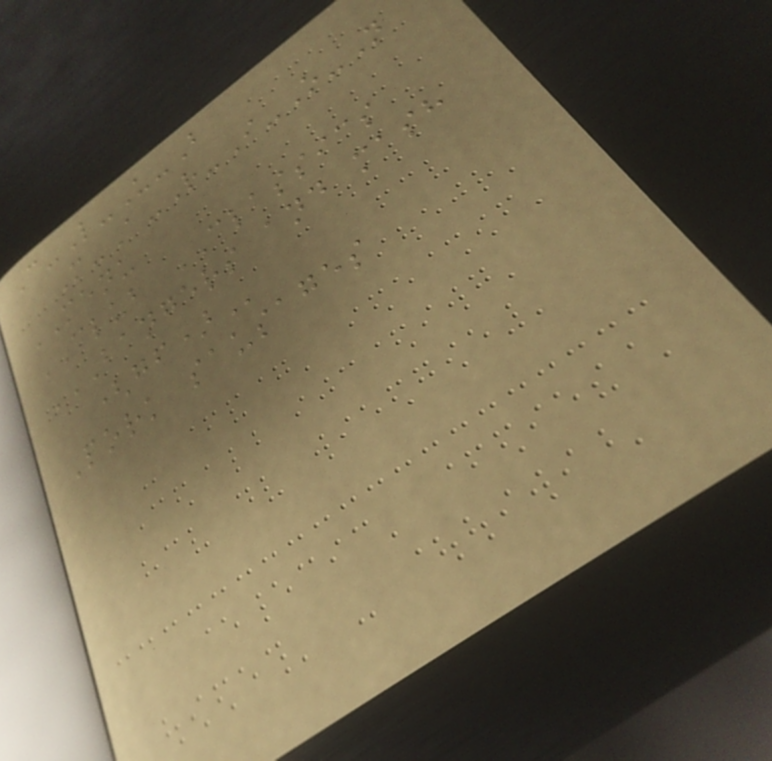C-L-U-B
M-A-R-I-O-N
MENU
CLUB CLASSICS
BANGERS AND MASH
(GF)
Pork sausages
